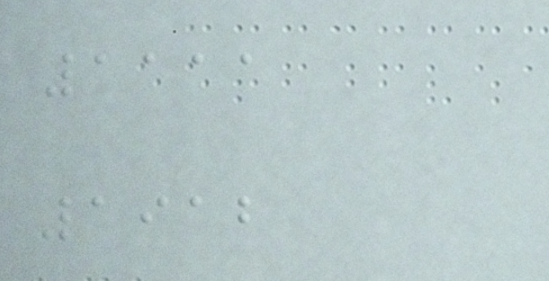1111
1912
